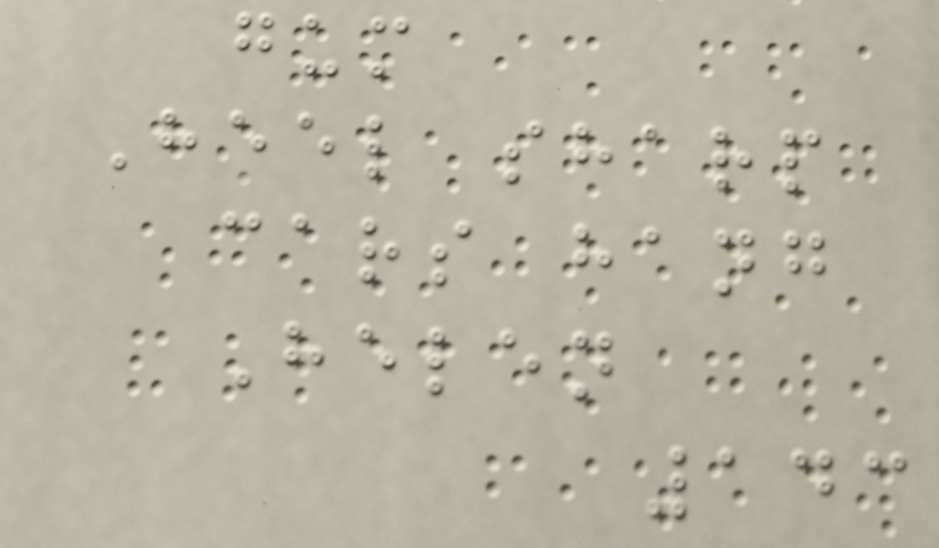gum
Heel sharp
cars hang
Helen
143
